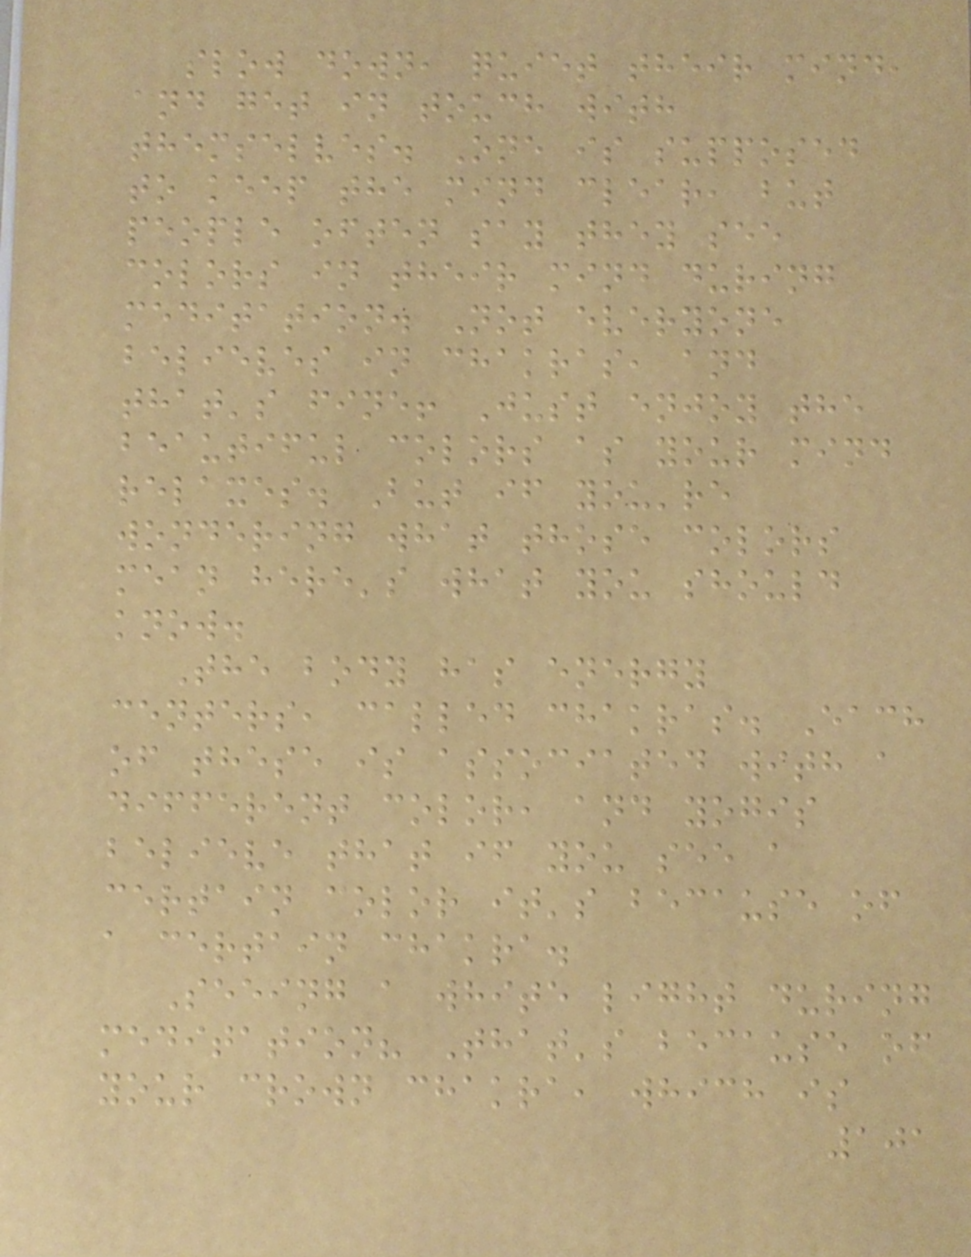slow down, quiet their mind,
and get in touch with
themselves. One is supposed
to keep the mind clear, but
people often say they see
colors in their mind during
meditation. Not everyone
believes in chakras, and
that's fine! Just enjoy the
beautiful colors as your mind
relaxes. But if you're
wondering what those colors
mean here's what you should
know.
The body has energy
centers, called chakras. Each
of these is associated with a
different color, and yogis
believe that if you see a
certain color it's because of
a certain chakra.
Seeing a white light during
meditation? That's because of
your crown chakra, which is
101
